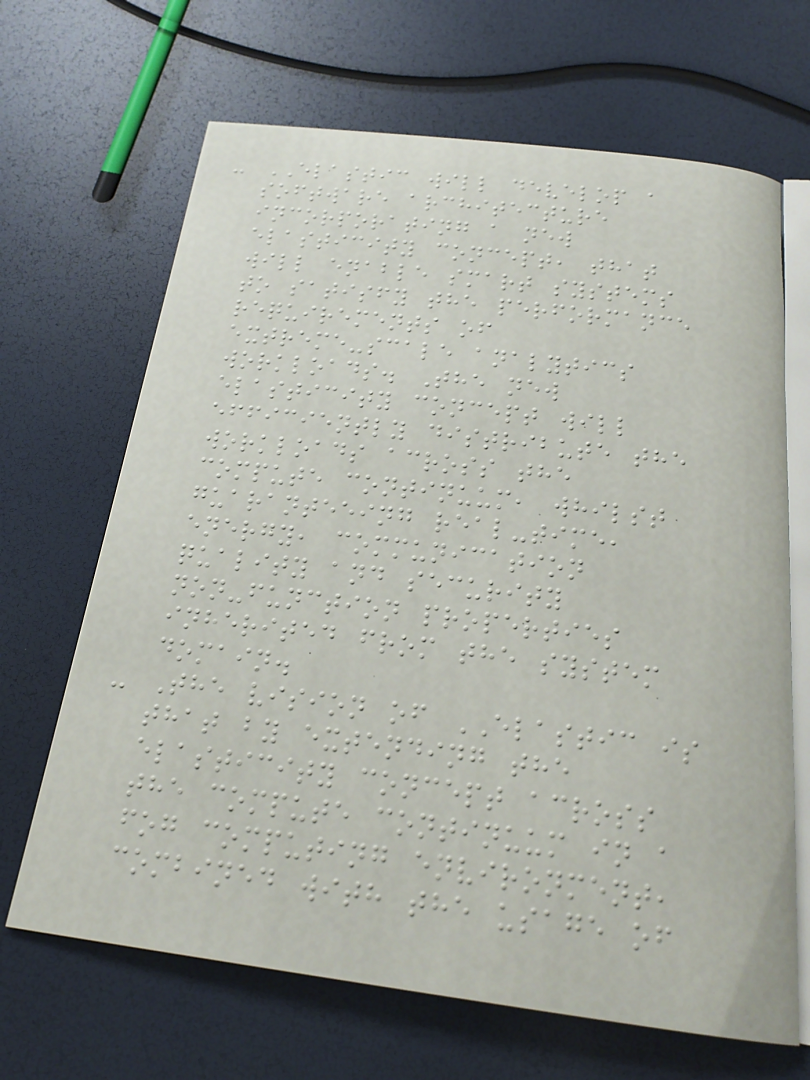- ELASTIC will develop a
software architecture
incorporating a new
elasticity concept, that
will enable smart systems
to satisfy the performance
requirements of
extreme-scale analytics
workloads. The new
elasticity concept will
efficiently distribute the
workloads across the
compute continuum, whilst
guaranteeing real-time,
energy, communication
quality and security
non-function properties
inherited from the system
domain.
- The vision of ELASTIC is
that by extending the
elasticity concept across
the compute continuum in a
fog computing environment,
combined with the usage of
